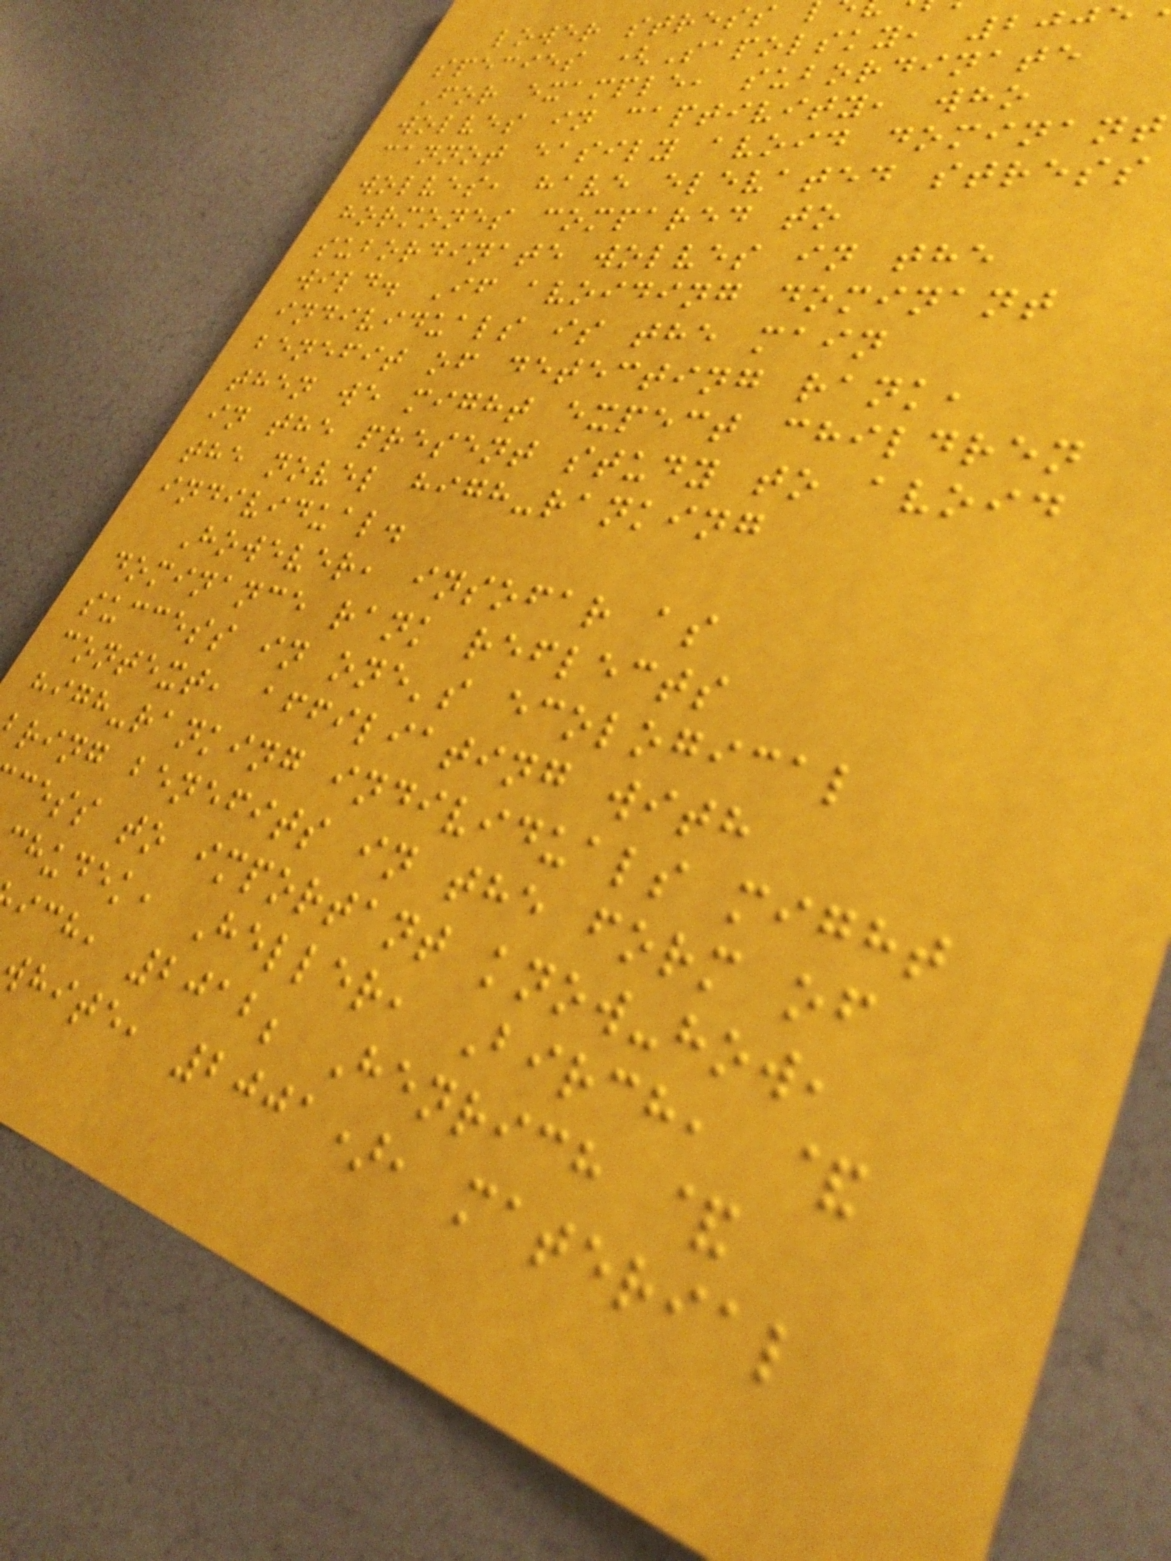lower stress
species (Sapolsky, 2005
For example, subordinate
wolves in captivity, who
cannot easily avoid dominant
wolves, have elevated stress
hormones compared to
subordinate wolves in the
wild. If avoiding dominant
individuals is the main
benefit of detecting rank,
then we might expect children
in the present study to avoid
the novel high-ranking
individual.
However, insofar as
dominance rank reflects
success in one's ecological
context, affiliating with
high-ranking individuals might
ring benefits in the form of
cess to important know-how,
hudek, Heller, Birch, &
ich, 2012; Henrich &
hite, 2001), material
